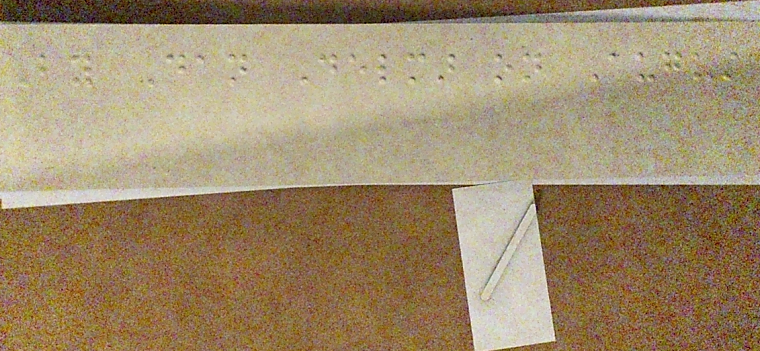By Dan Delmar on August
